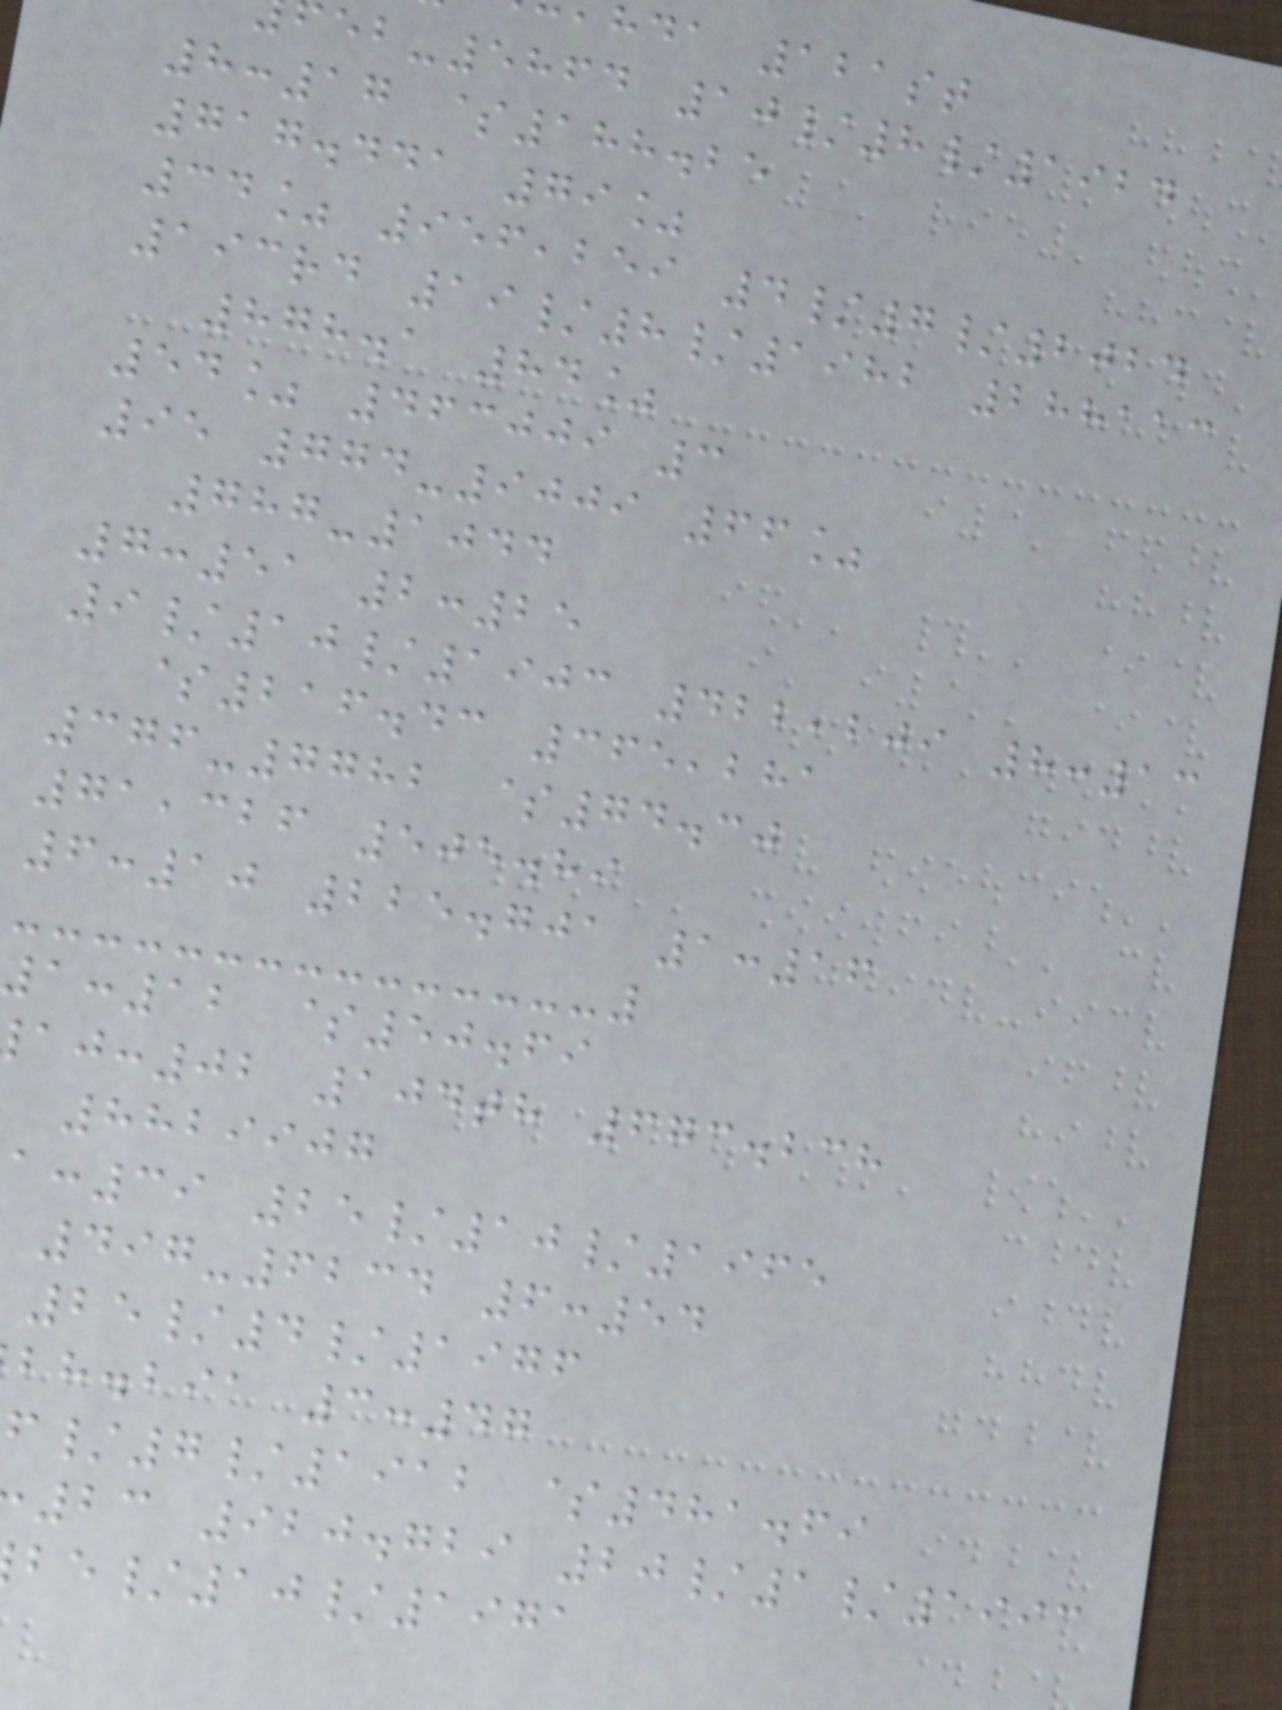hda 121st
-5864 10/8/1924
8:17 $188.25
717.441 79%
34% 956,259 4/7/2024
193rd 19/8/1982 288113
878.1 84%
54% 463009 3
95 774-9009 66%
787-1044
7:51 2:25
9/10/1903 422,209 8:13
$216.43 365,281
376-7782 $74.30
71,326 505.89
6:10 225.701 1:16
:12 $50.69
:02 104th 673.238
8829907
:39 25/10/1965
497-6234 6:54
25/4/1976
bh.bia 3:47
/7/1912 $481.69
23 920.729 20/1/1993
/10/1971
